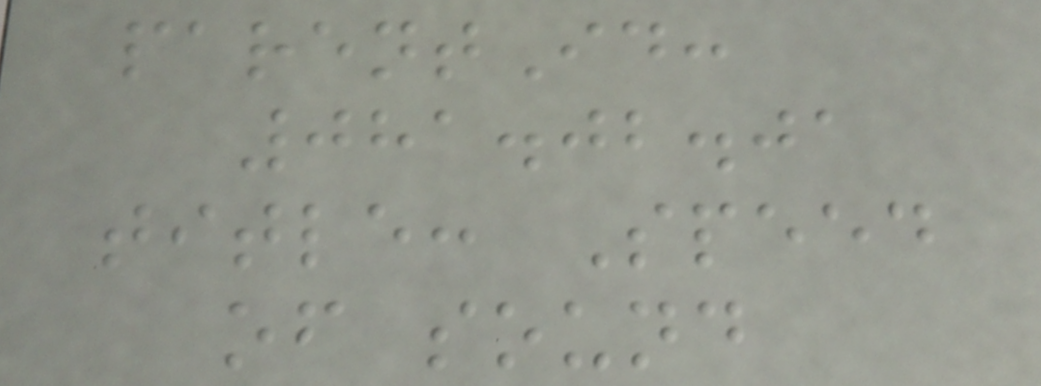parentId:
081.02.01
title: Speed
of sound
